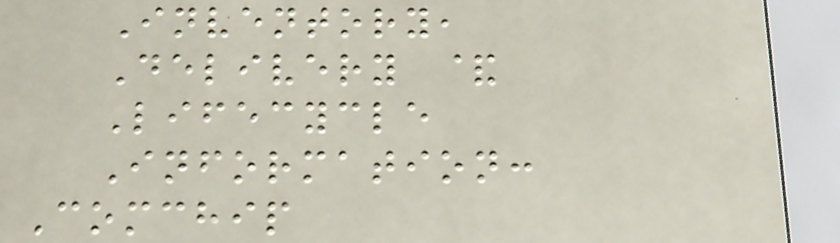Inventory,
Delivery &
Lifecycle
Information:
Comchip
